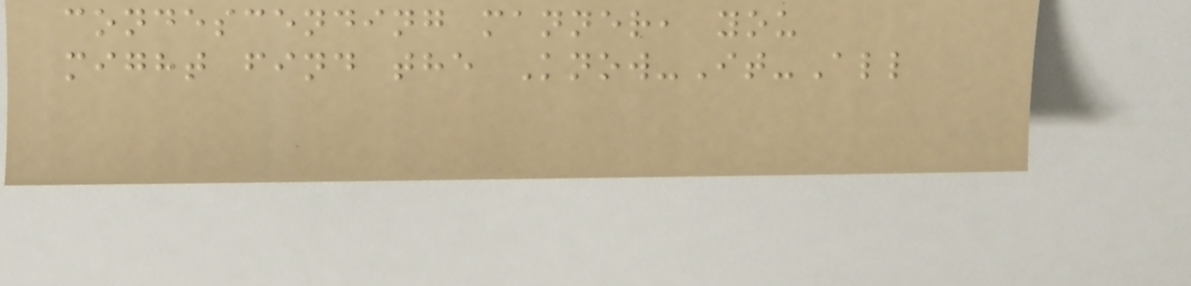condescending manner, you
might find the Know-It-All
